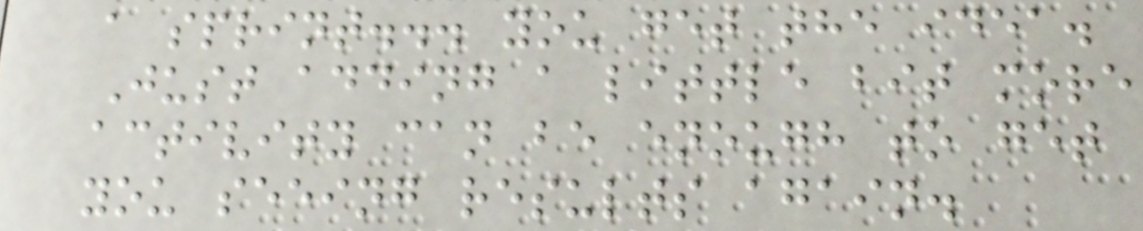a sprint... you get the idea.
Just adding a little bit more
activity can be enough to get
you seeing results again.
